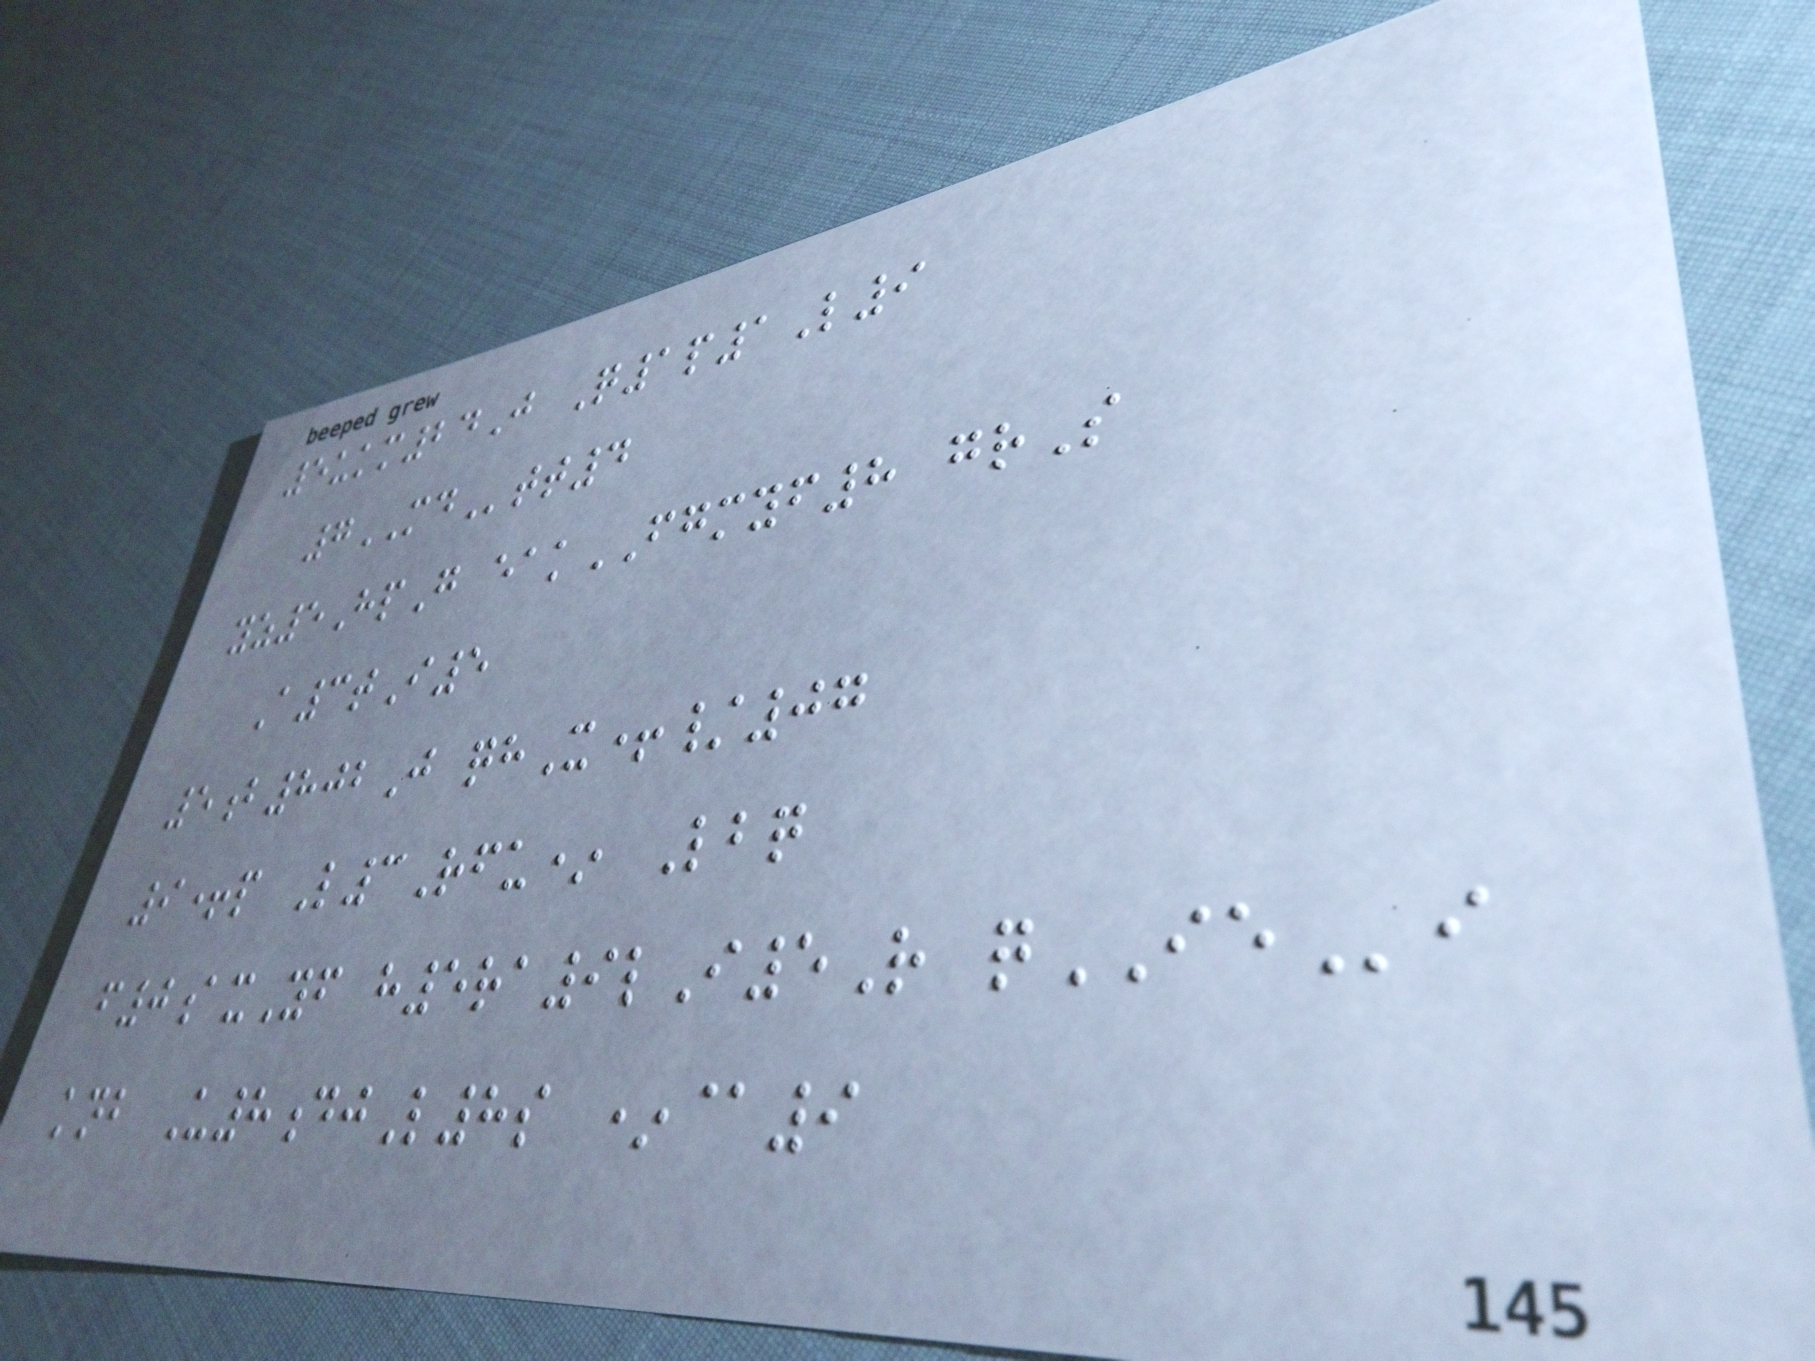5ukm24J Q1p1L9
7MDtt4
yz5HpG eakFGMYF8 grS
A3tI5
5b802J qhX+/07
9+p L3Rfu* Lbq
f0axYf h5ra9lI5R qIEi
knb U8djL8s *@9
